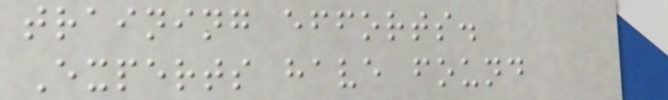training efforts.
Experts have found
